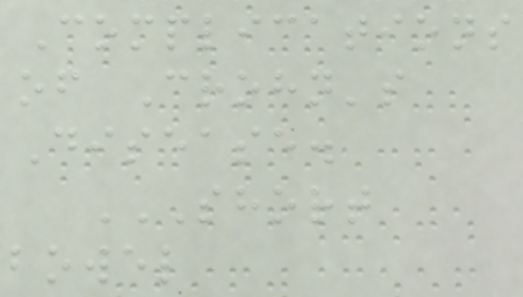Complications
of Crohn's
Disease.
SHORT
BOWEL
